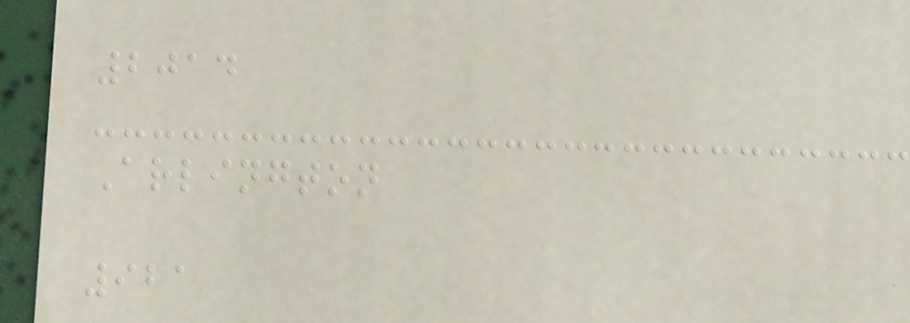2014
Arlington
921
